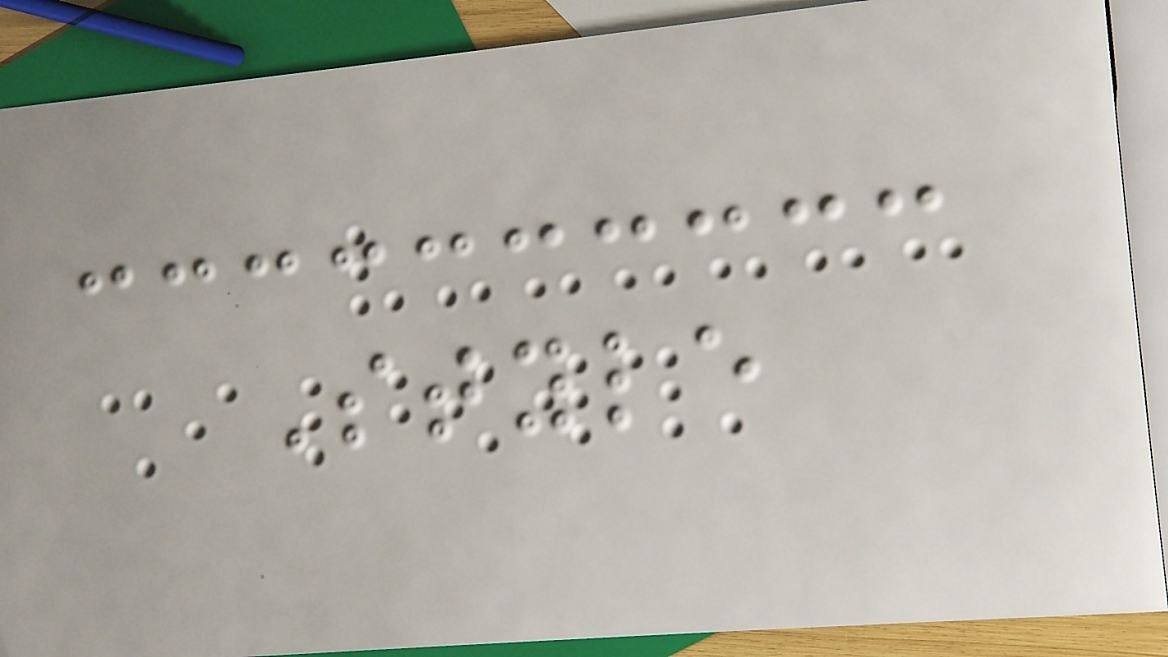Style
